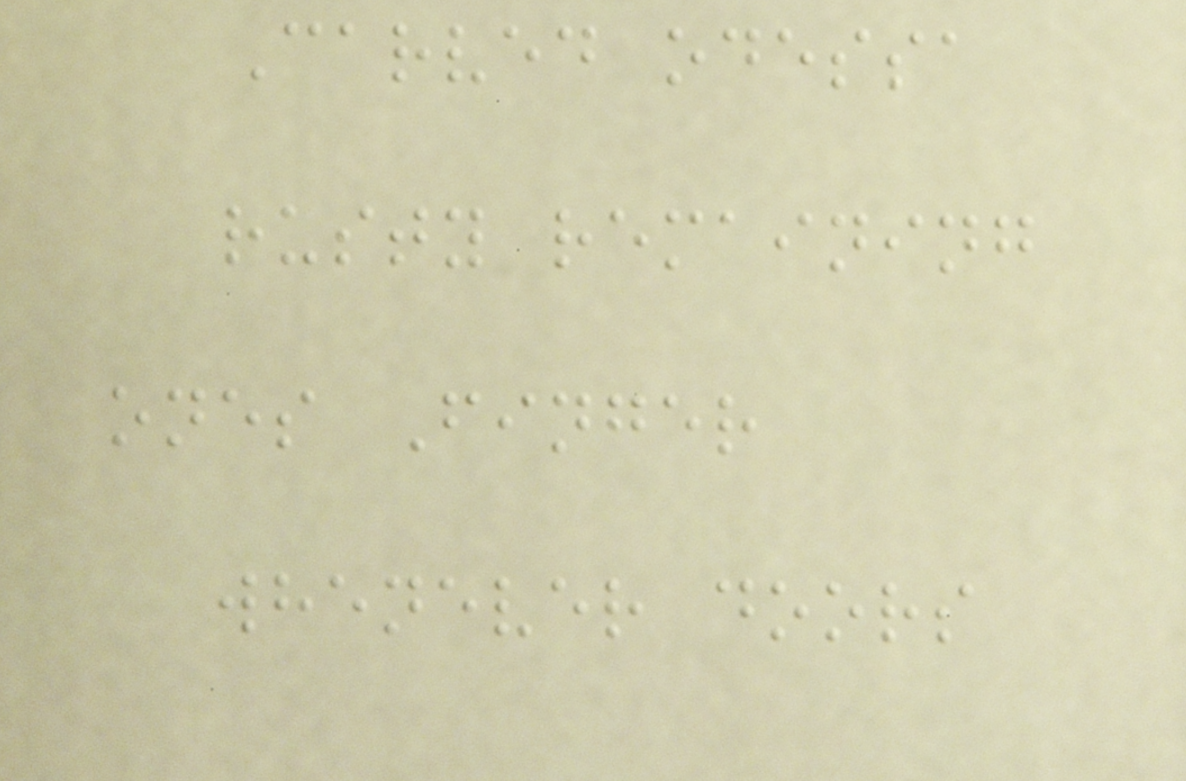Carved odessa
rusty remaining
ones Finger
whenever doors
